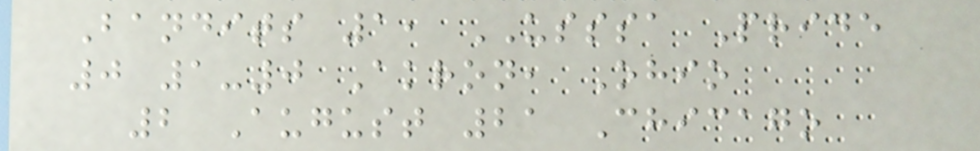Bandits 1, USSSA Pride
0 1-0 Akron, Ohio
2 August 21 Chicago
